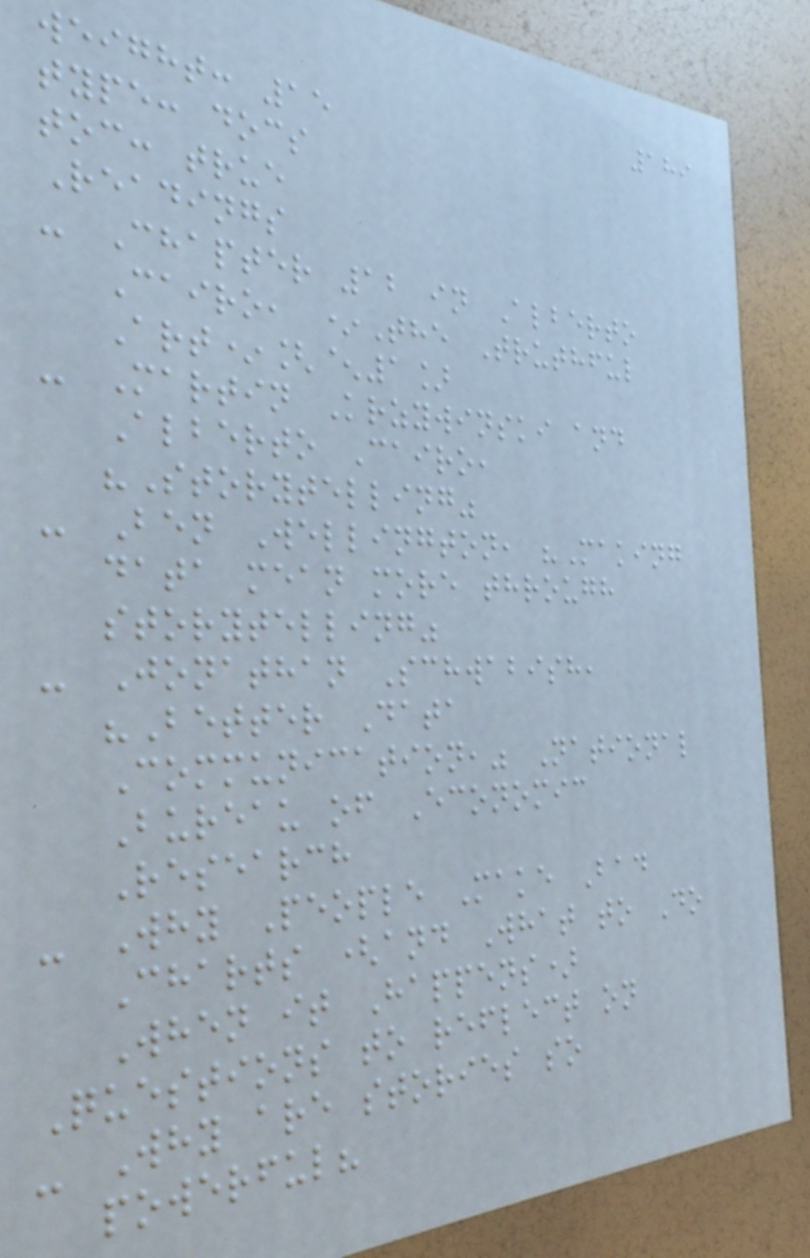189
weight: 15
type: docs
toc: true
Readings
- Chapter 12 in Alberto
Cairo, *The Truthful
Art*[^1]
- Martin Krzywinski and
Alberto Cairo,
"Storytelling"
- Ben Wellington, "Making
data mean more through
storytelling"
- Jonathan Schwabish,
"Better Data
Communication," National
Bureau of Economic
Research
- Why People Make Bad
Charts (and What to Do
When it Happens)
Questions to reflect on
- Why are stories so
powerful?
